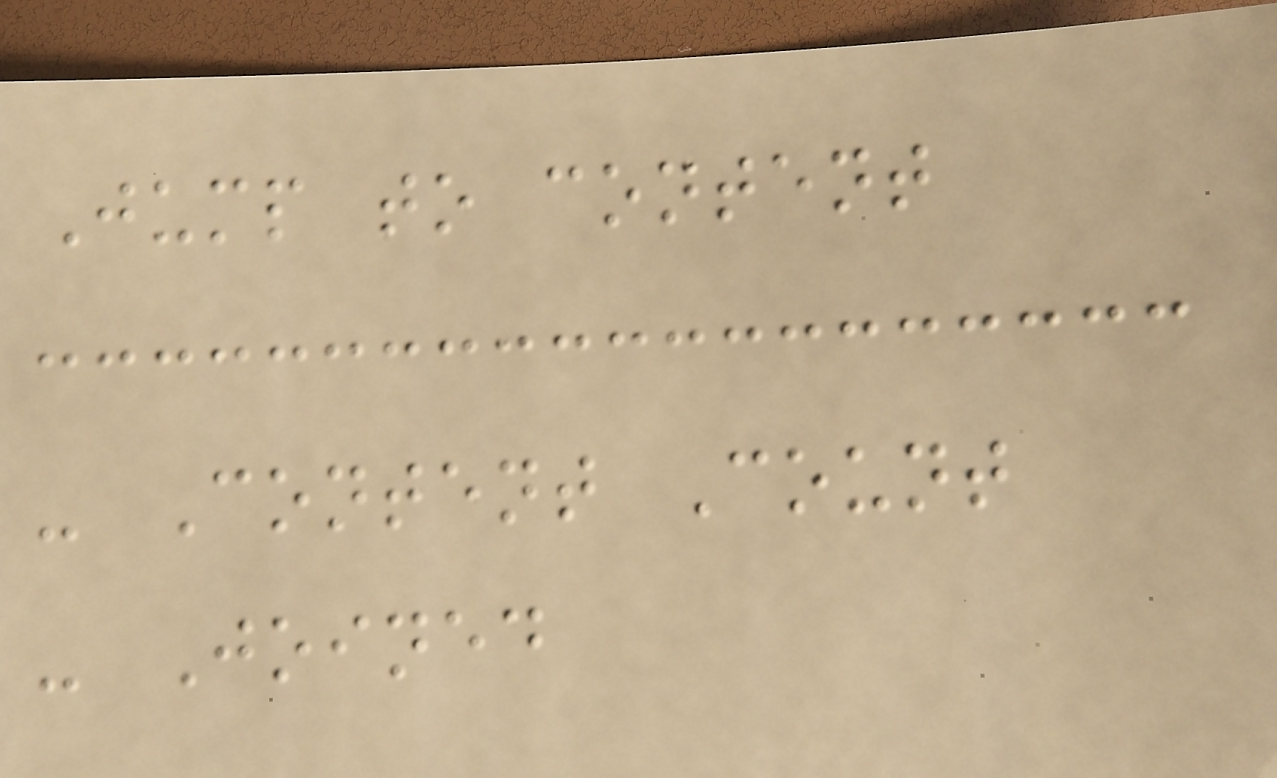Jump to content
- Content Count
- Joined
